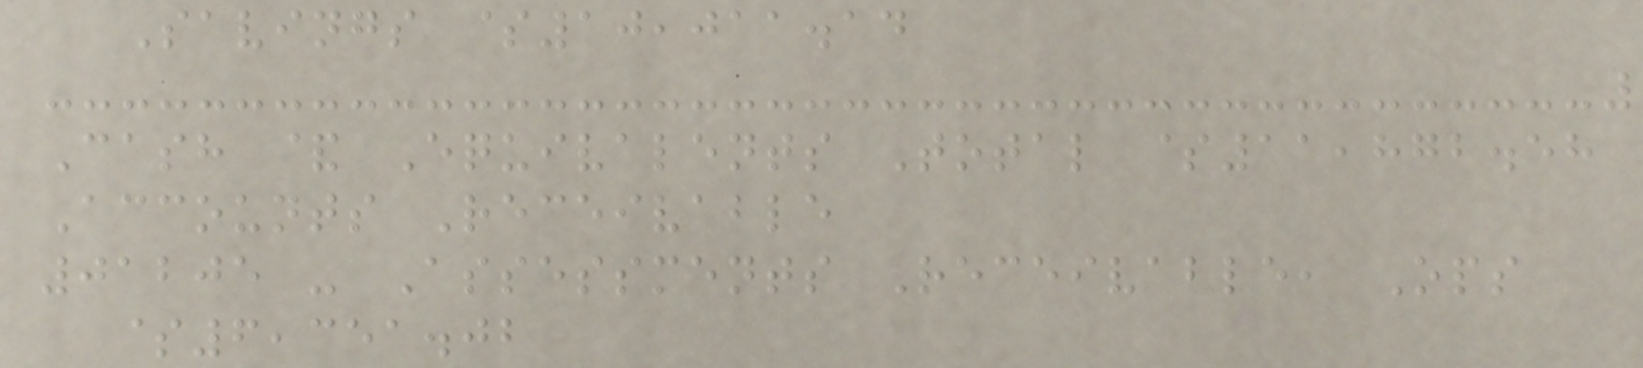Savings $10,011.14
Cash & Equivalents Total $11,872.58
Accounts Receivable
01205 - Assessments Receivable, Ops
$6,351.02
